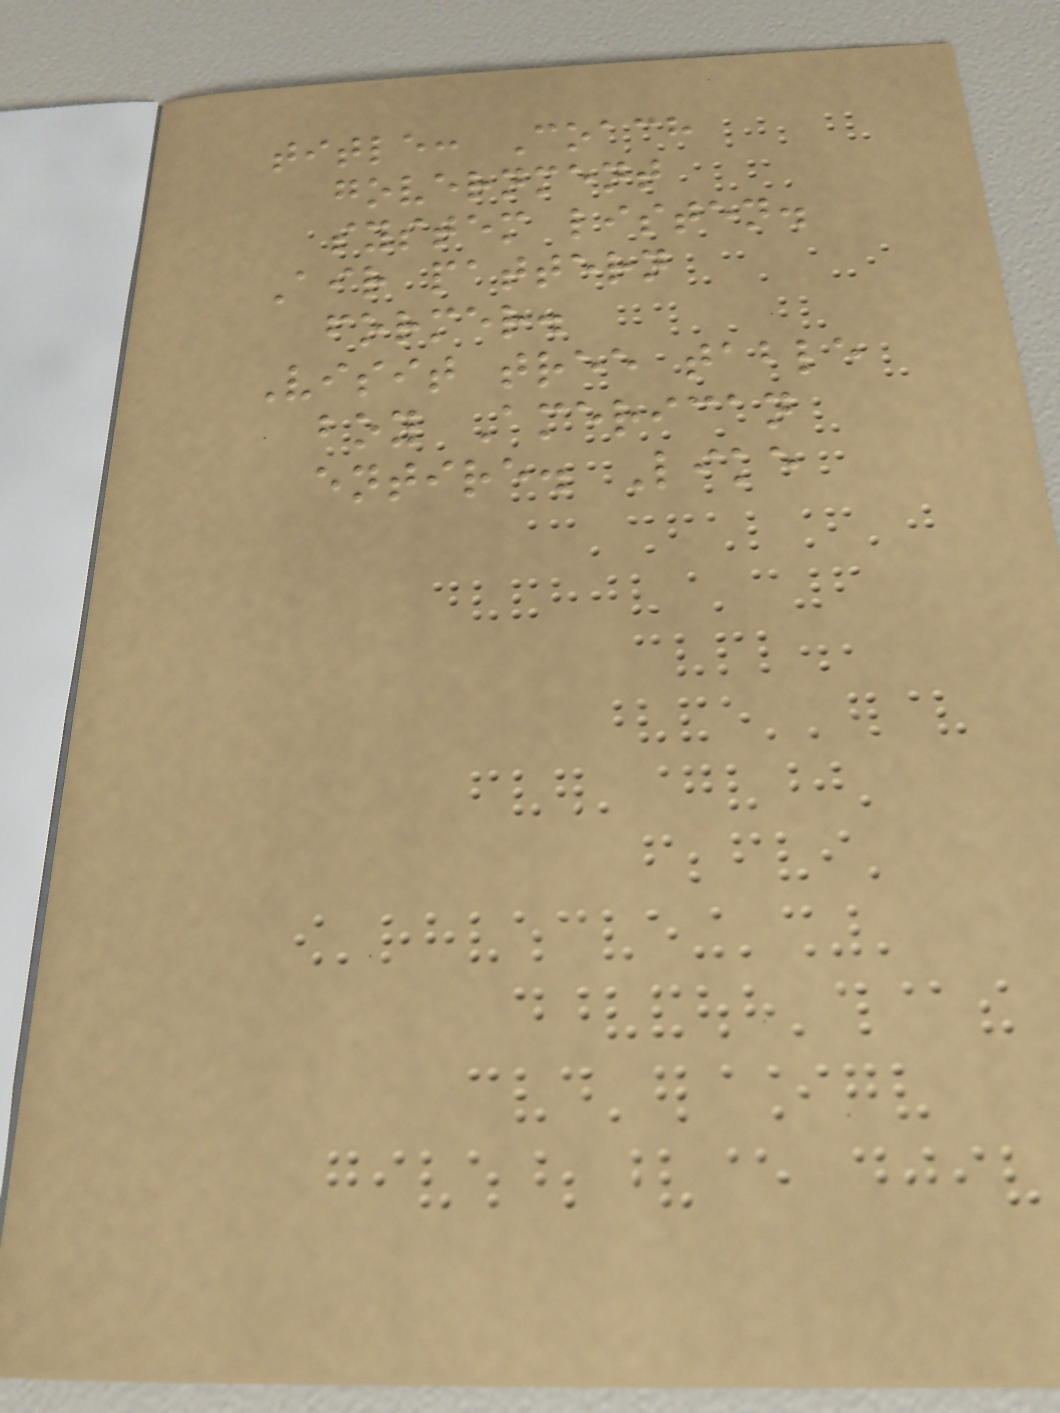title: Coach
government
system listen.
Air pattern
former.
Visit tree table
boy American
entire. Like
